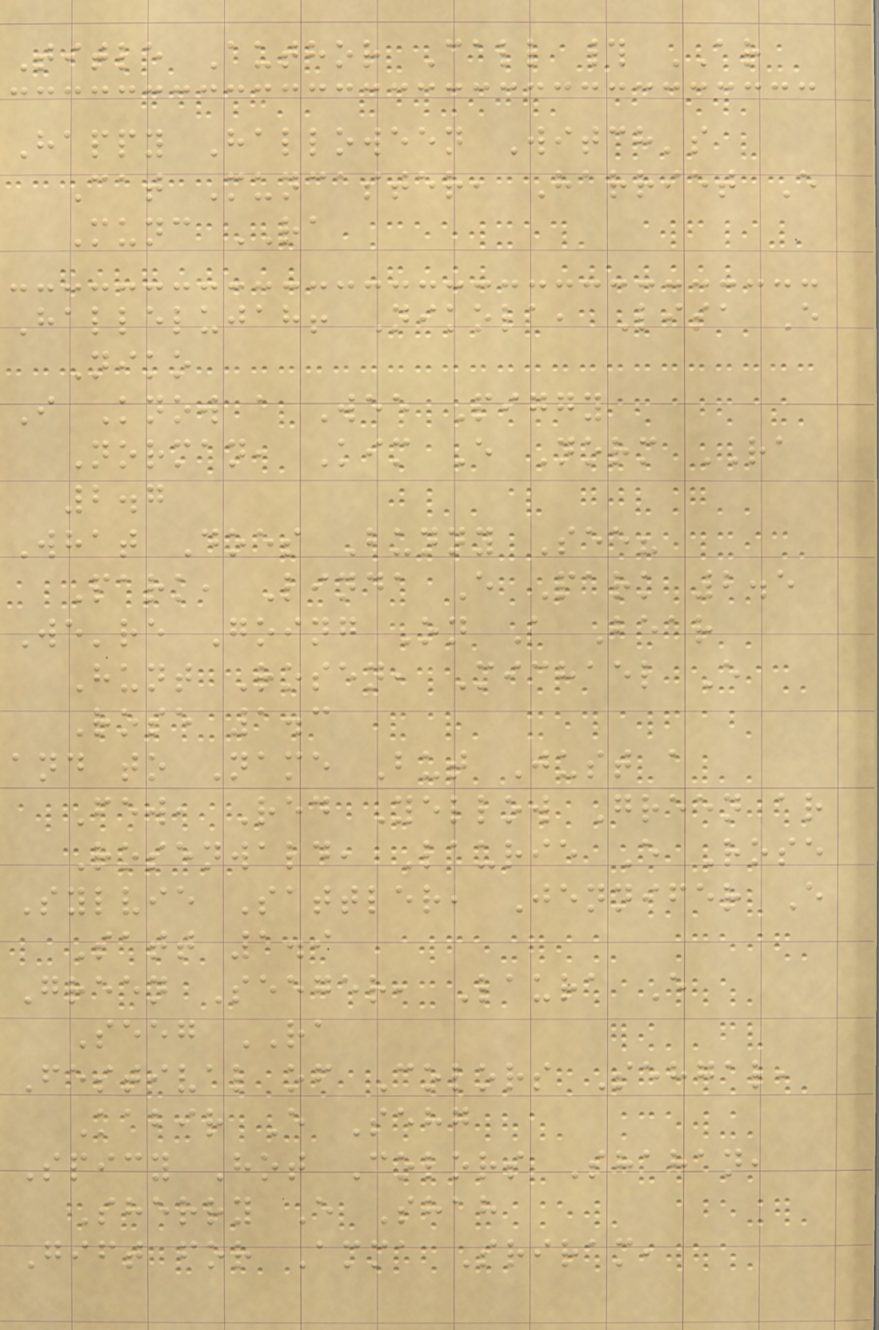Title Author Call # AR
Happy Halloween Witch's
Cat Muncaster, Harriet E
Munc RA
Hallelujah! Nikola, Lisa E
Niko
I Know a Wee Piggy
Norman, Kim E Norm RA
2.7
What Does Bunny See?
Park, Linda E Park 2.5
We're Going On A Bear
Hunt Rosen, Michael E
Rose 1.3
and to Name But Just a
Few, Red Yellow Green ar
Rosenwald, Laurie E Rose
Sylvie Sattler, Jennifer E
Satt 1.9
Green Seeger, Laura E
Seeg RA
Festival of Colors Sehgal,
Kabir E Sehg
Spicy Hot Colors Shahan,
Sherry E Shah
Gift for Amma Sriram,
